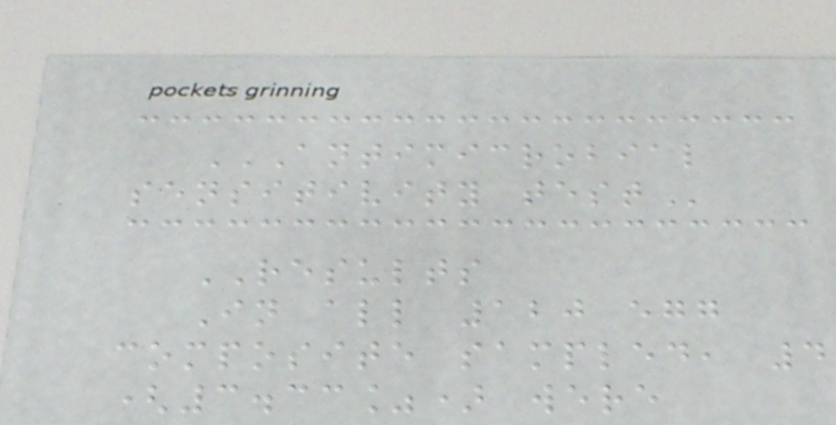ANTIMICROBIAL
SENSITIVITY TEST
RESULTS
In all 120 egg
composite sampled, 4
(3.33%) were
